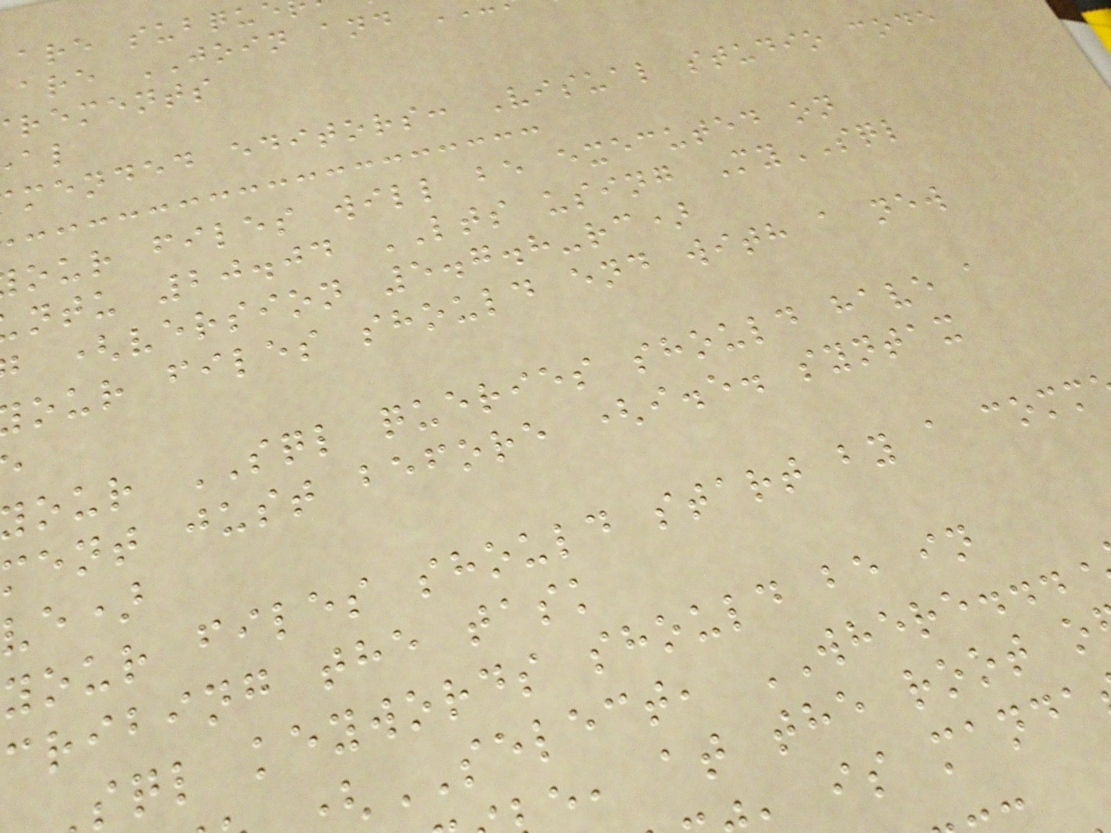are subqu
are JOIN and
rements
mended editors: Visual studio code
our files will be executed on
ntu 20.04 LTS using MySQL
(version 5.7.8-rc)
our files should end with a new
our SQL queries should have a
ment just before (i.e. syntax
ve)
your files should start by a comm
cribing the task
sql keywords should be in
SELECT, WHERE...
e, at the root o
